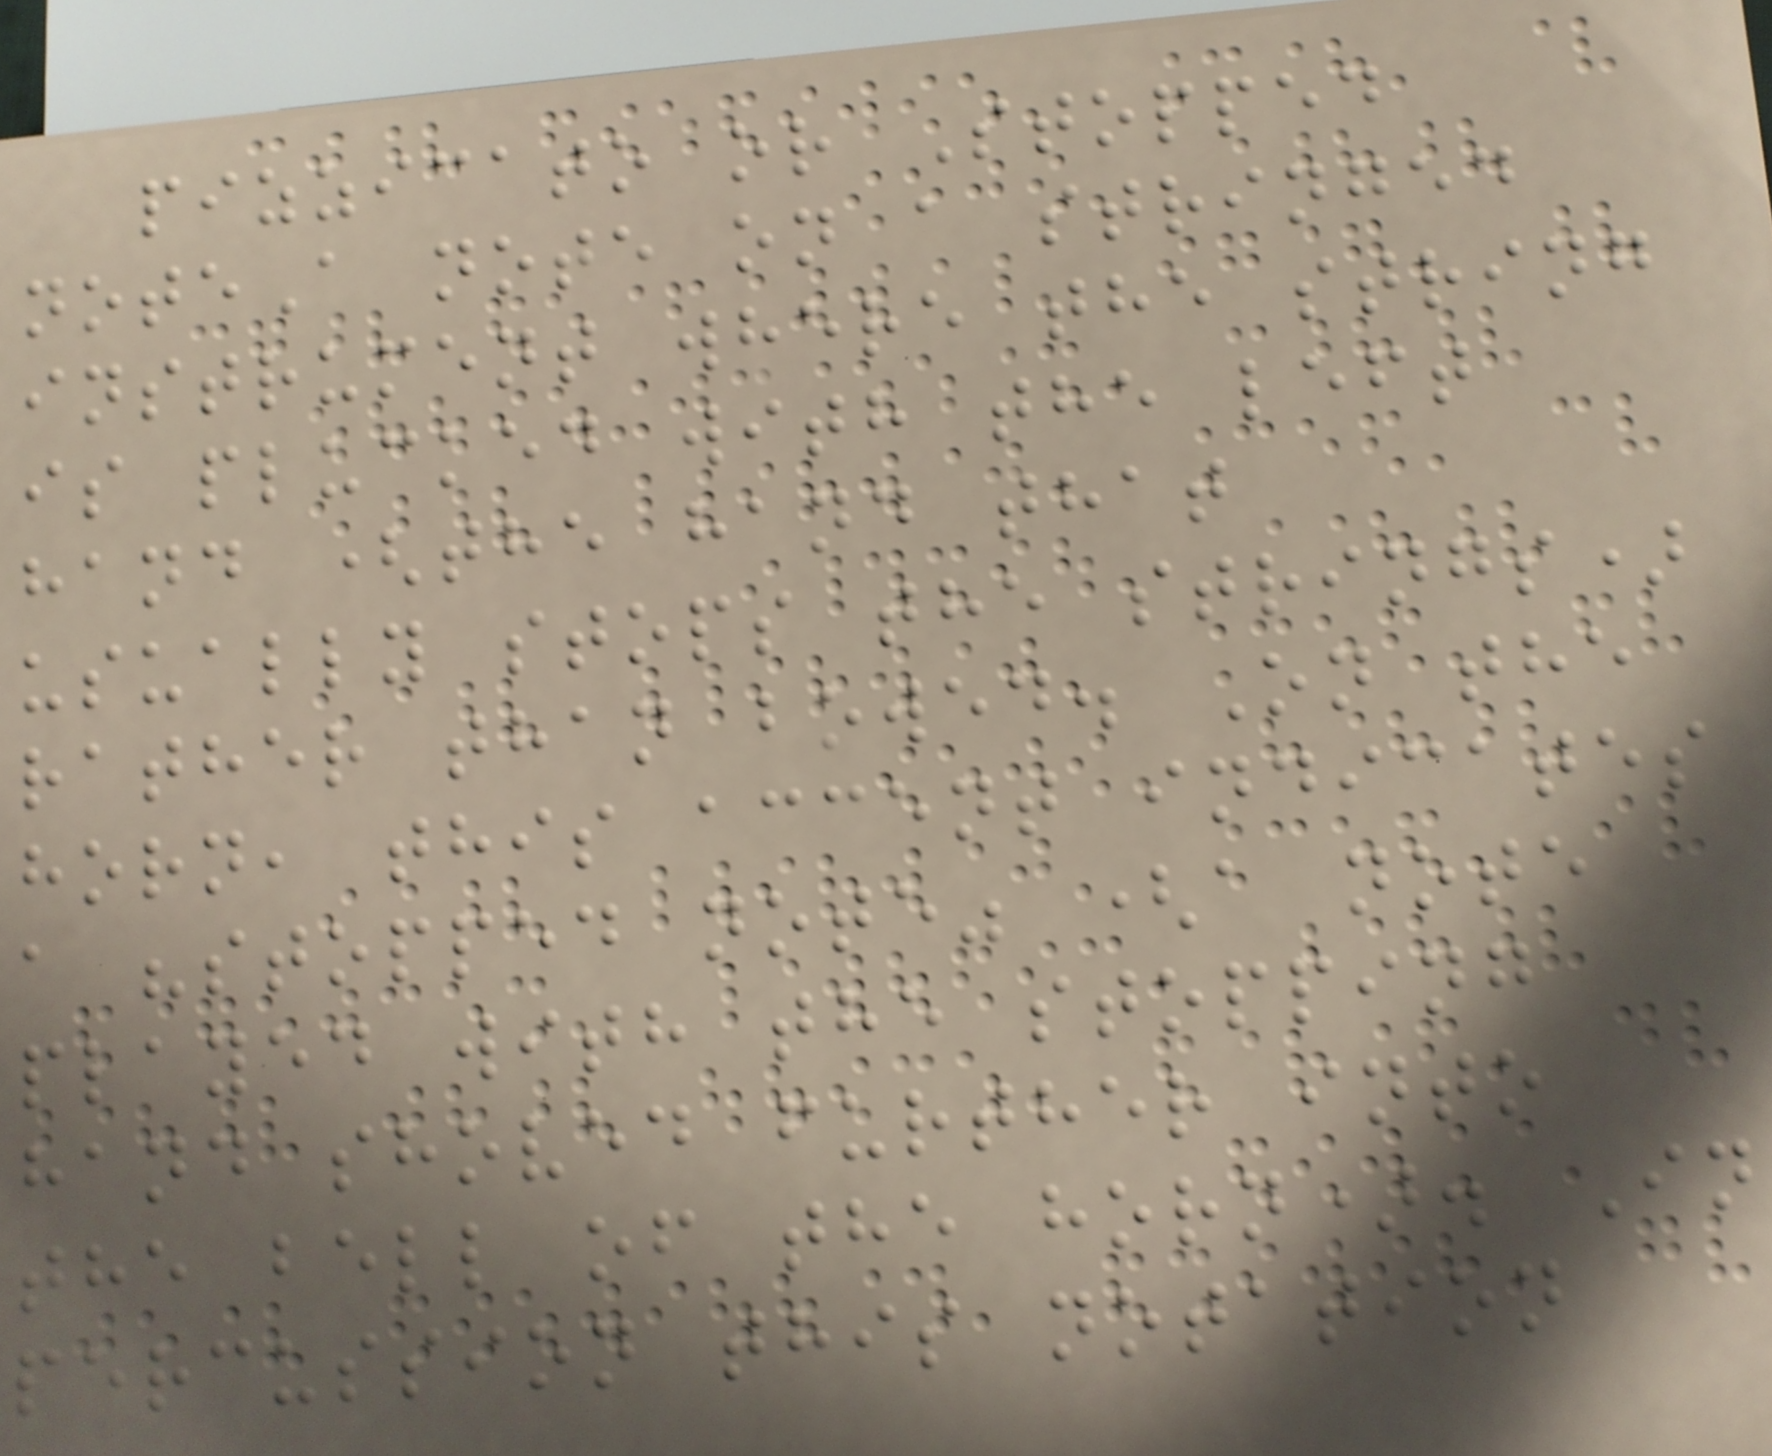pizzicato or Stopped
noteA note on a stringed
instrument where the string
is plucked with the left
hand (the hand that
usually stops the strings)
rather than bowed. On the
horn, this accent indicates
a "stopped note" (a note
played with the stopping
hand shoved further into
the bell of the horn). In
percussion this notation
